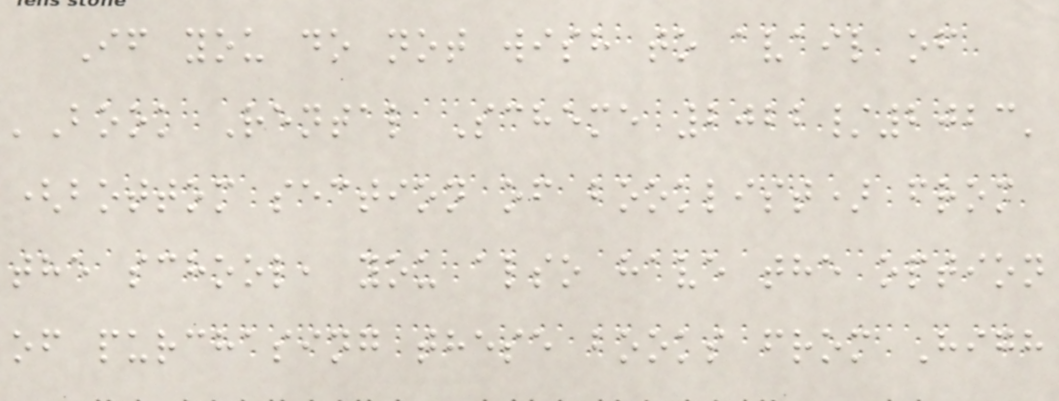If you do not wish to avail of
'Book Rental Scheme 2022/2023'
(bottom section of booklist) from
the school, you also have the option
of purchasing these books from High
